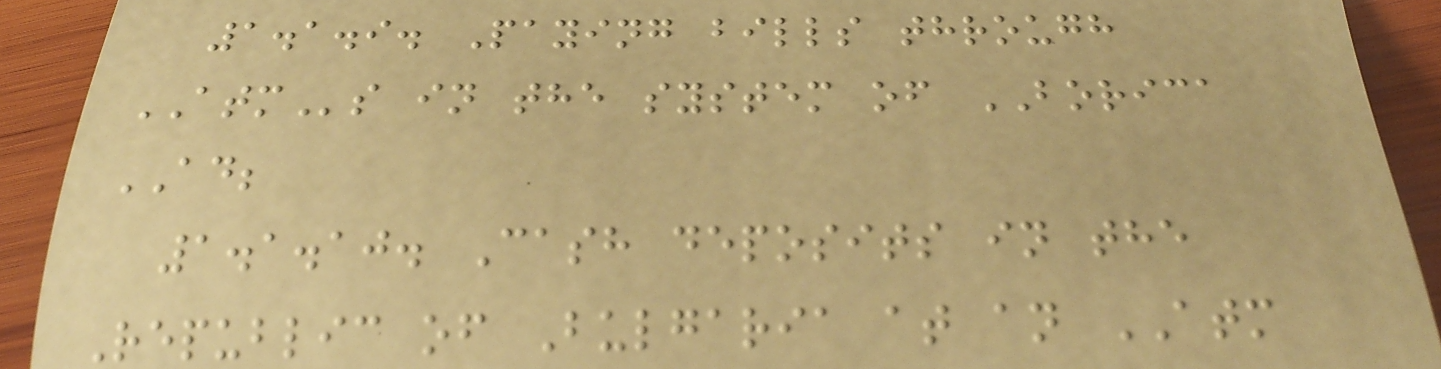1.1.9. Paying bills through
ATMs in the system of BORICA
AD;
1.1.10. Cash deposits in the
Republic of Bulgaria at an ATM
